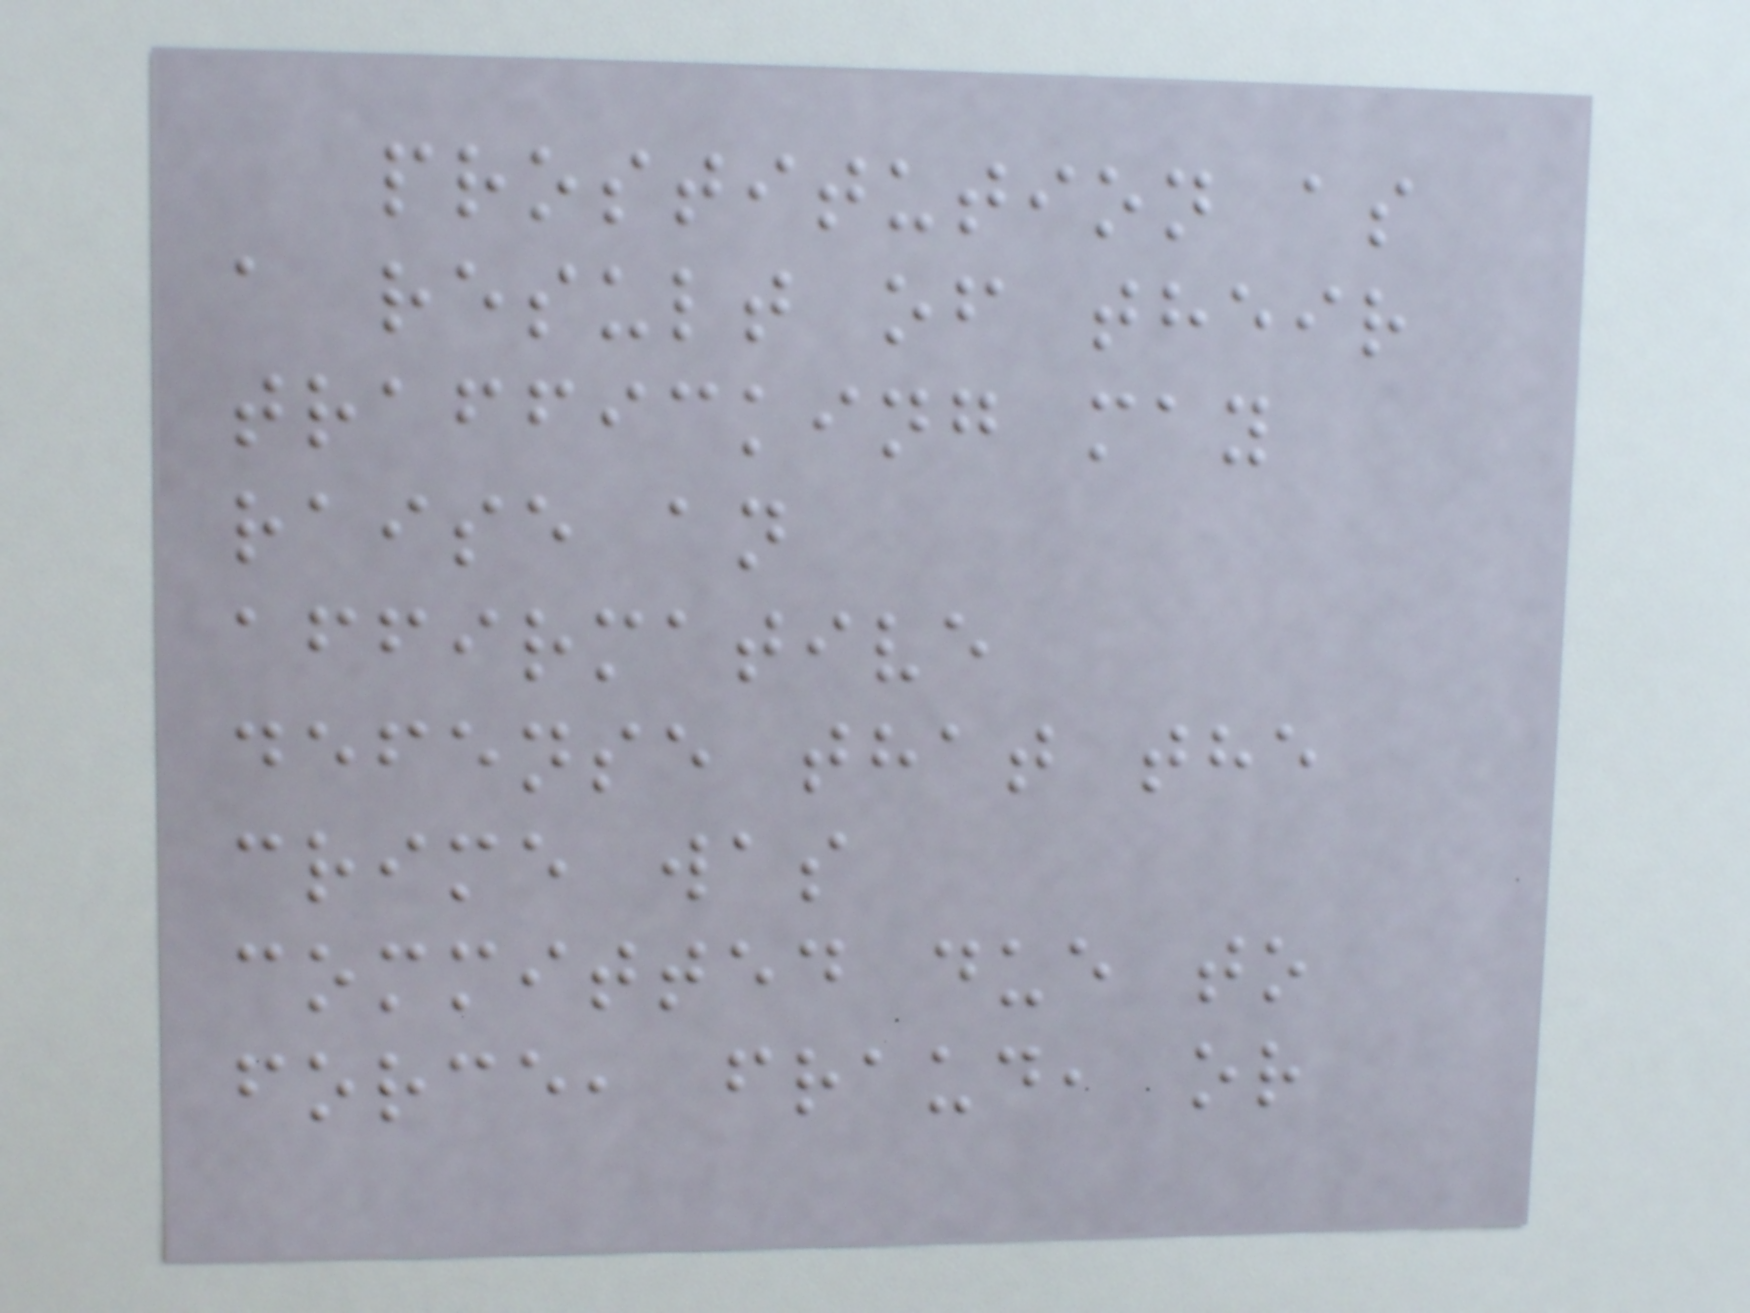prostitution as
a result of their
trafficking may
raise an
affirmative
defense that the
crime was
committed due to
force, fraud, or
